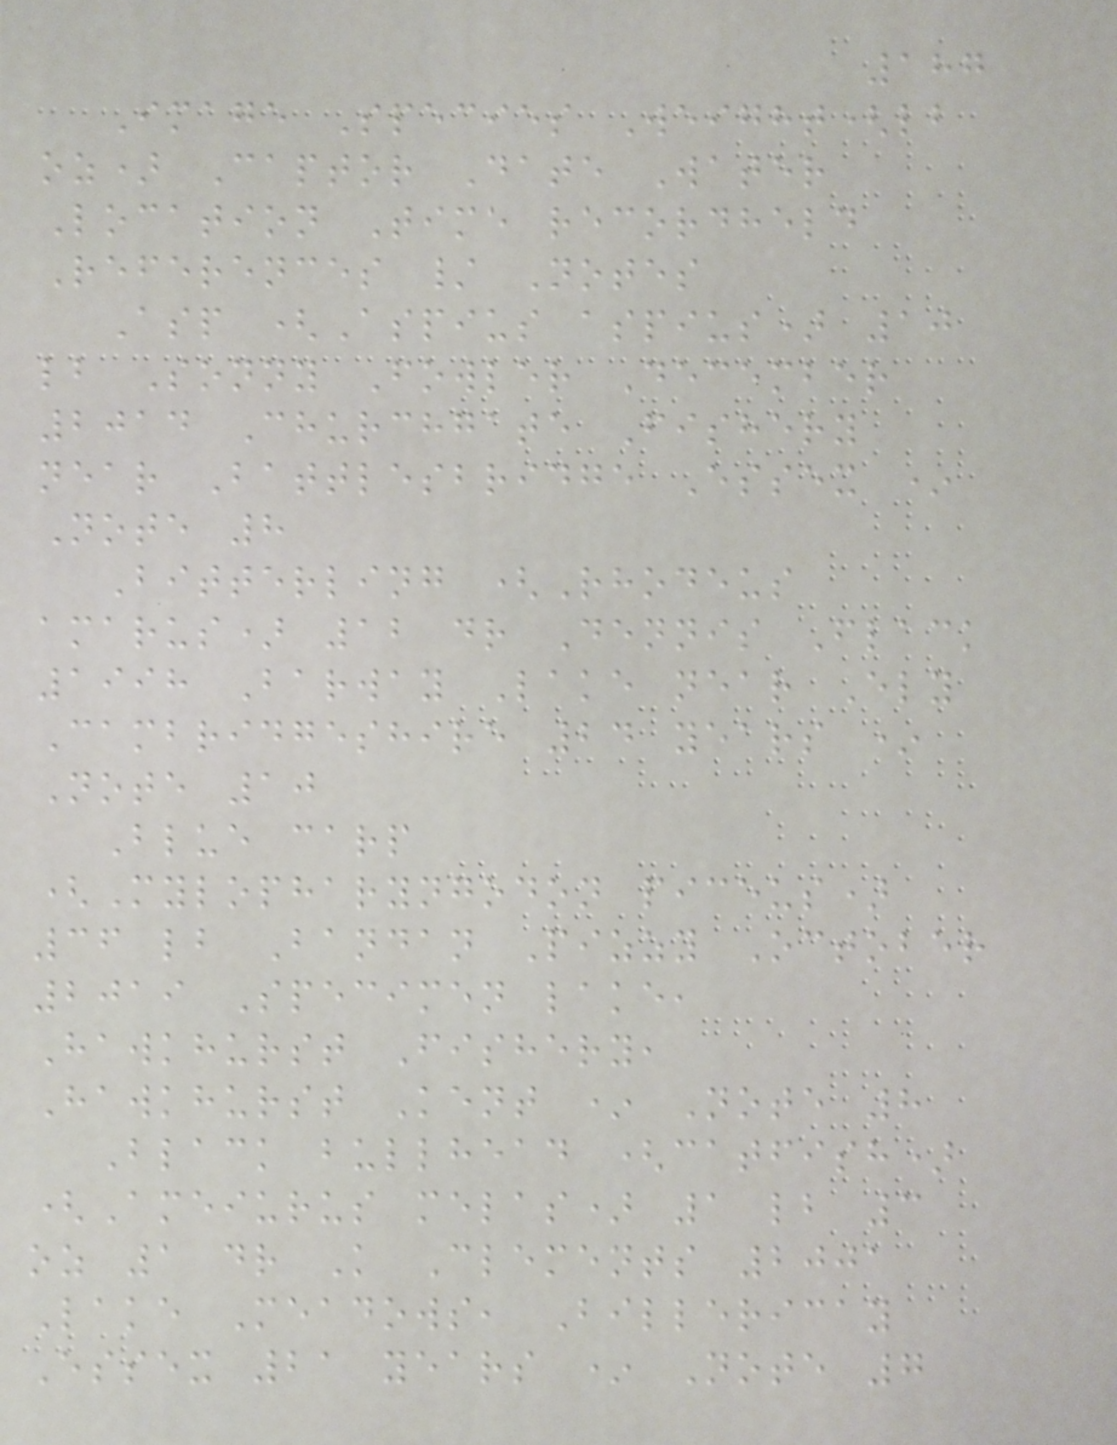187
Image Species Weight(lb
oz) Captor Date Water
Location Time recordheld
References / Notes
Asp (Aspius aspius) 10
lb Sonny Fowler December
2014 Churchgate Fishery
near Battlesbridge Essex *
Note 8
Bitterling (Rhodeus
amarus) 12 dr Dennis Flack
1998 Barway Lake near Ely
Cambridgeshire 24 years *
Note 10
Blue carp
(Mylopharyngodon piceus)
36 lb Bandan Pizzy October
2019 Specimen lake,
Hawkhurst Fishery,
Hawkhurst Kent * Note 8
Black bullhead (catfish)
(Ameiurus melas) 1 lb 3
oz 1 dr K Clements 2001
Lake Meadows, Billericay
Essex 21 years * Note 7
